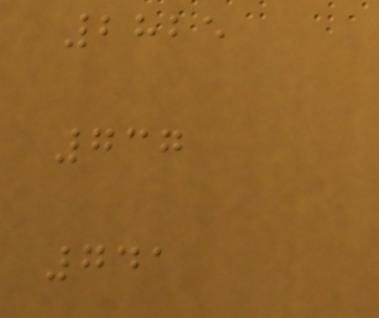2825
737
741
